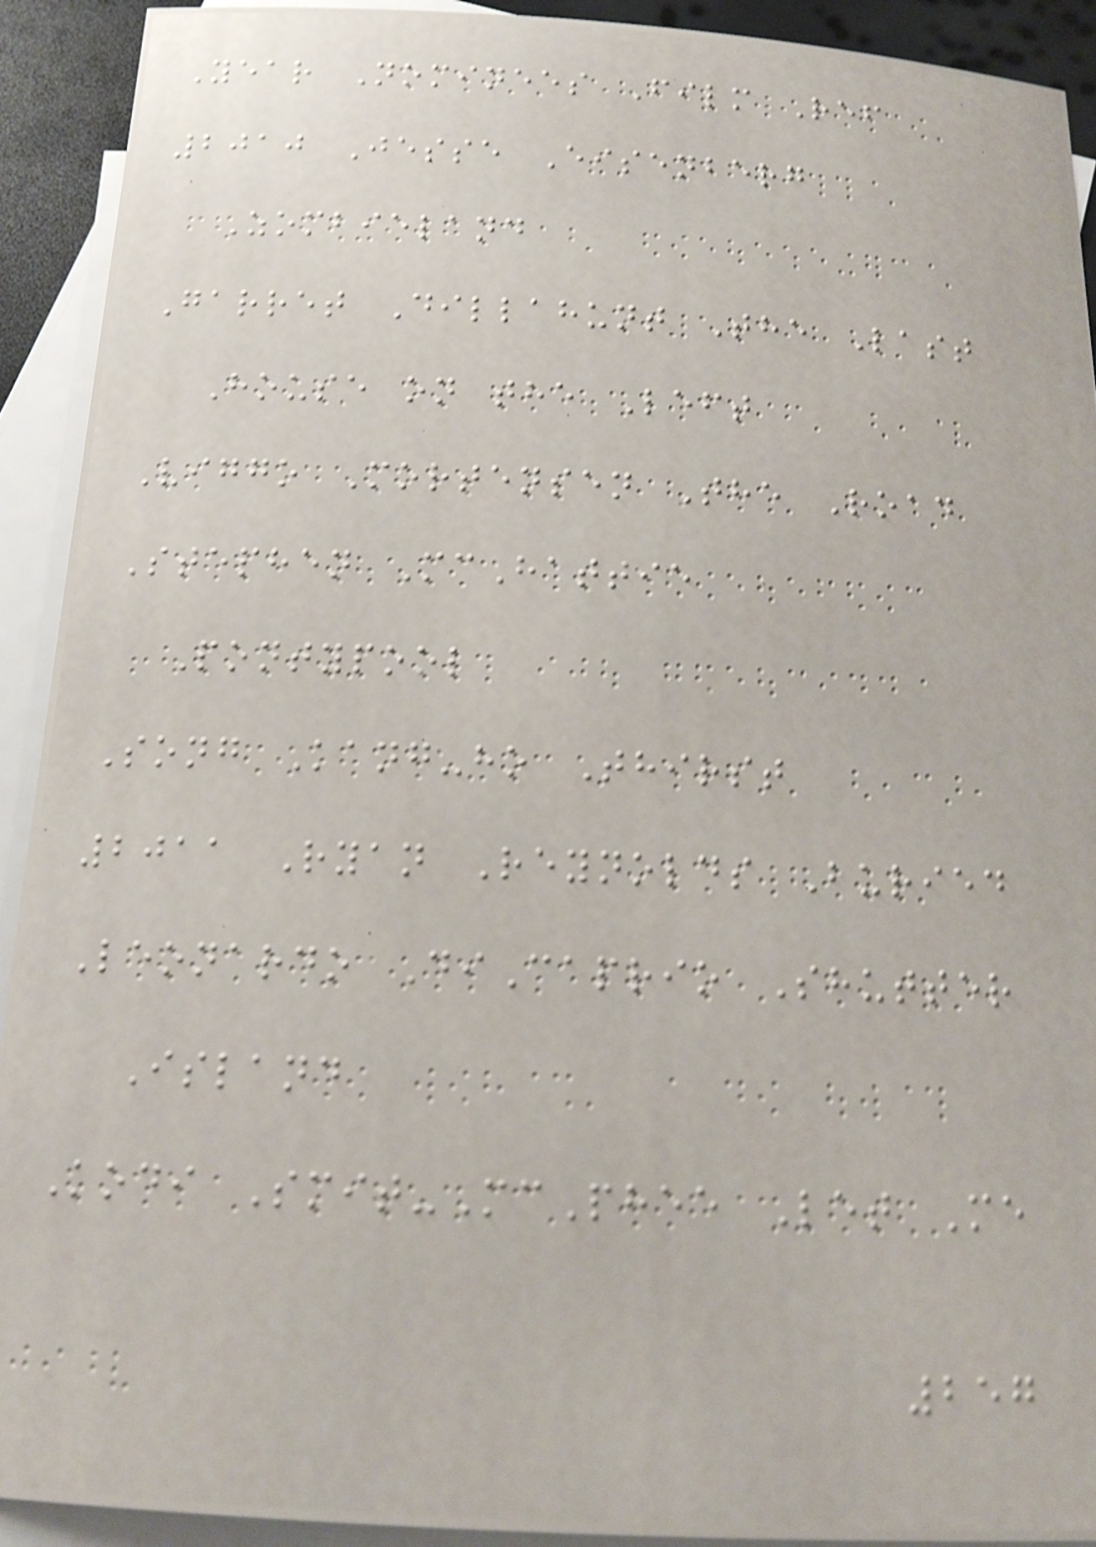Year Nominees Film Ref
2010 Jesse Eisenberg
Zombieland
Garret Dillahunt The Last
House on the Left
Viggo Mortensen The Road
Stephen McHattie
Pontypool
Song Kang-ho Thirst
2011 Ryan Reynolds Buried
Leonardo DiCaprio Shutter
Island
Kodi Smit-McPhee Let Me
257
